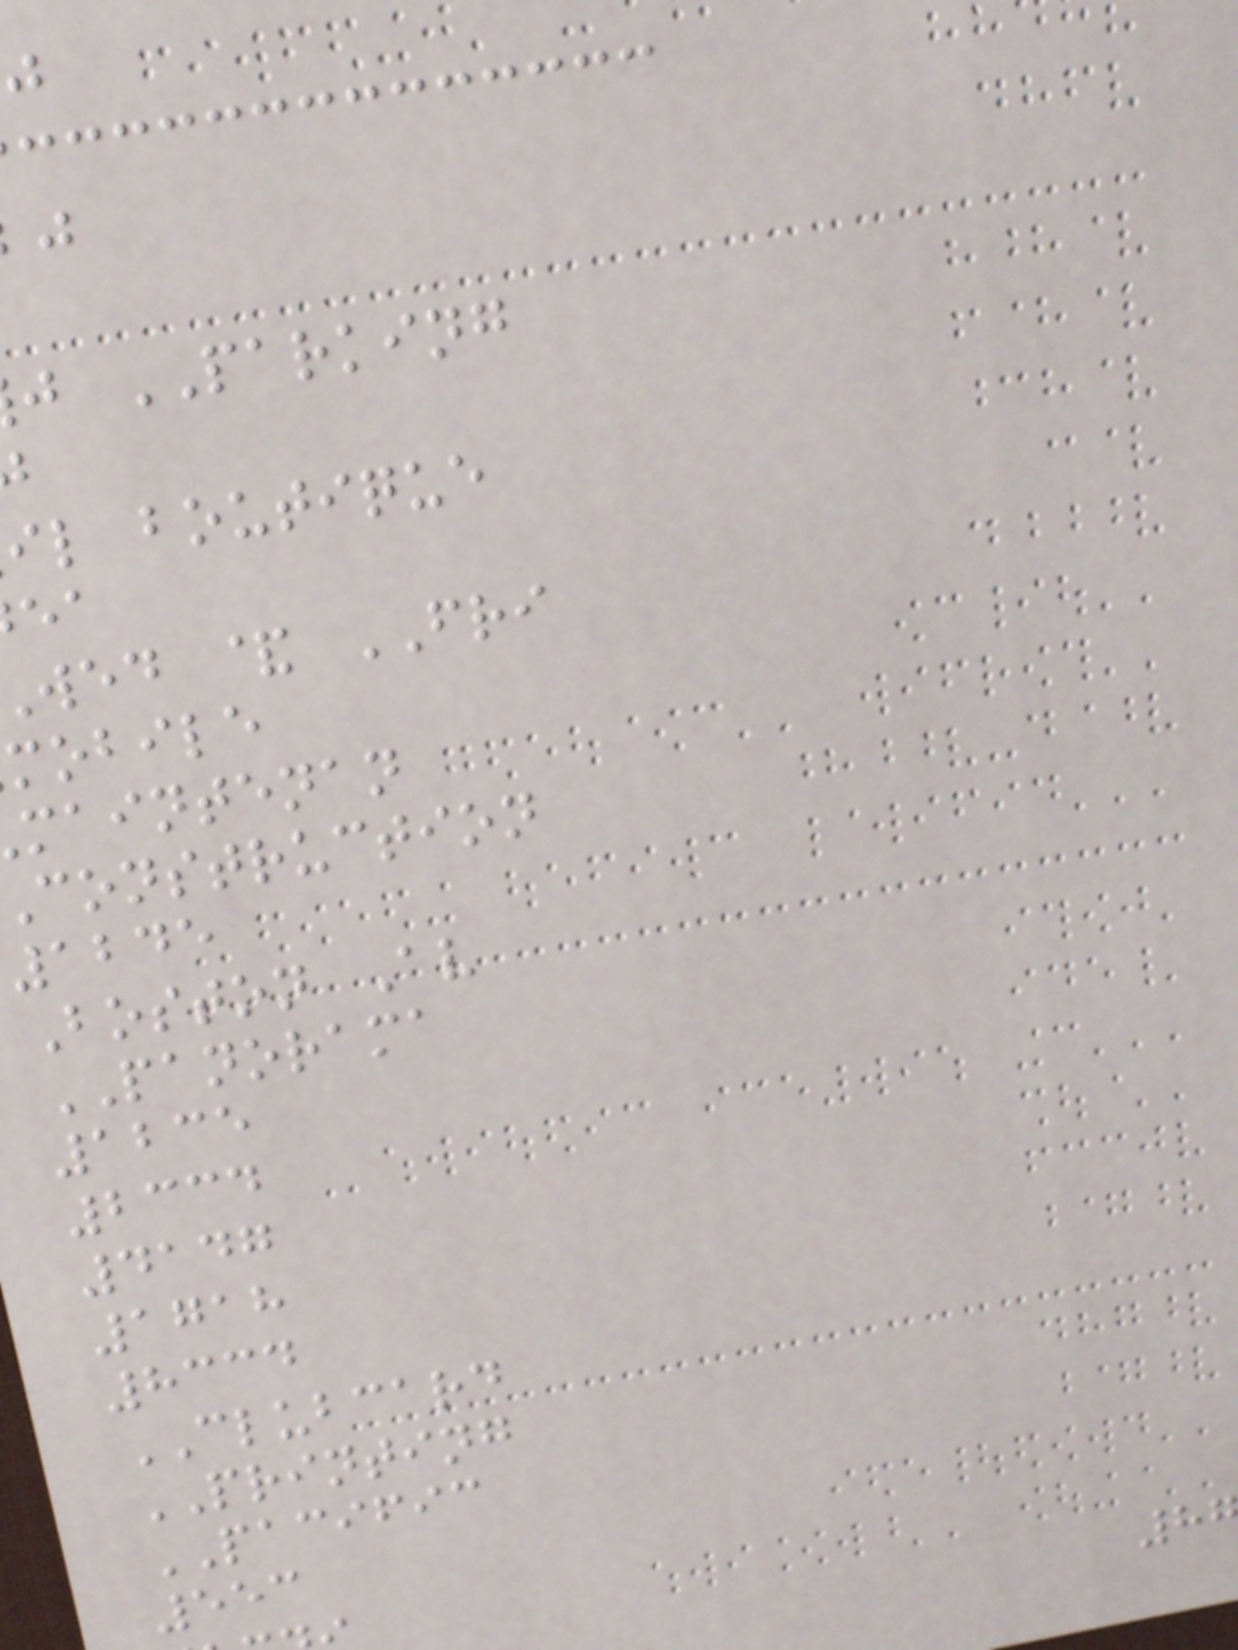j PARKING
il boutique
wed & FRI
mobile
maintenan
construction
1245
Boston Av
PANORAMA
1235
2334
4147
1718
8334
CLUBCARD
PRINTING
PACIFIC
553
